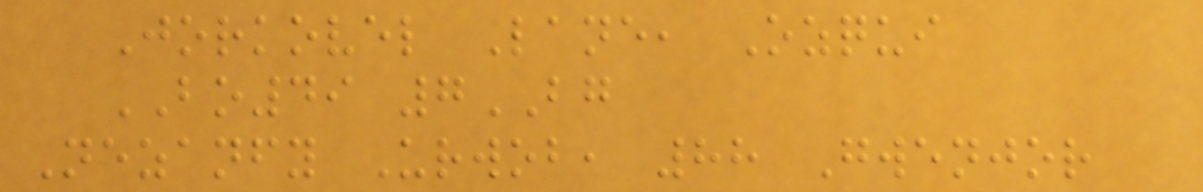Jorkovel Lane, Ozqui
BO49 7BG
Nezanfy Urwob, 88 Gwenjor
